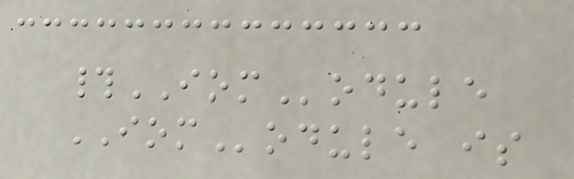#IOModule
IOModule is
